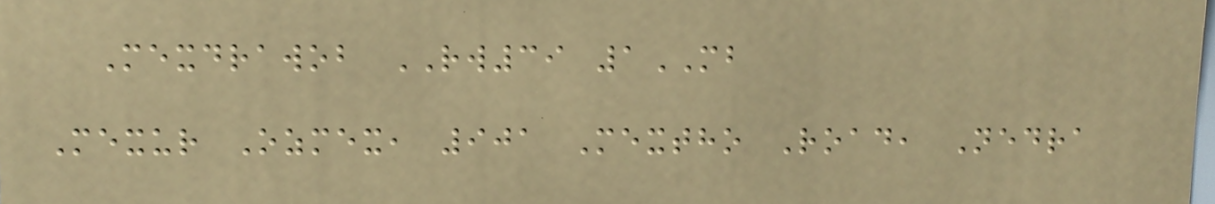Mexdrawob RW39 1MB
Mexur Ozmex, 901 Mextho Road, Nedra
